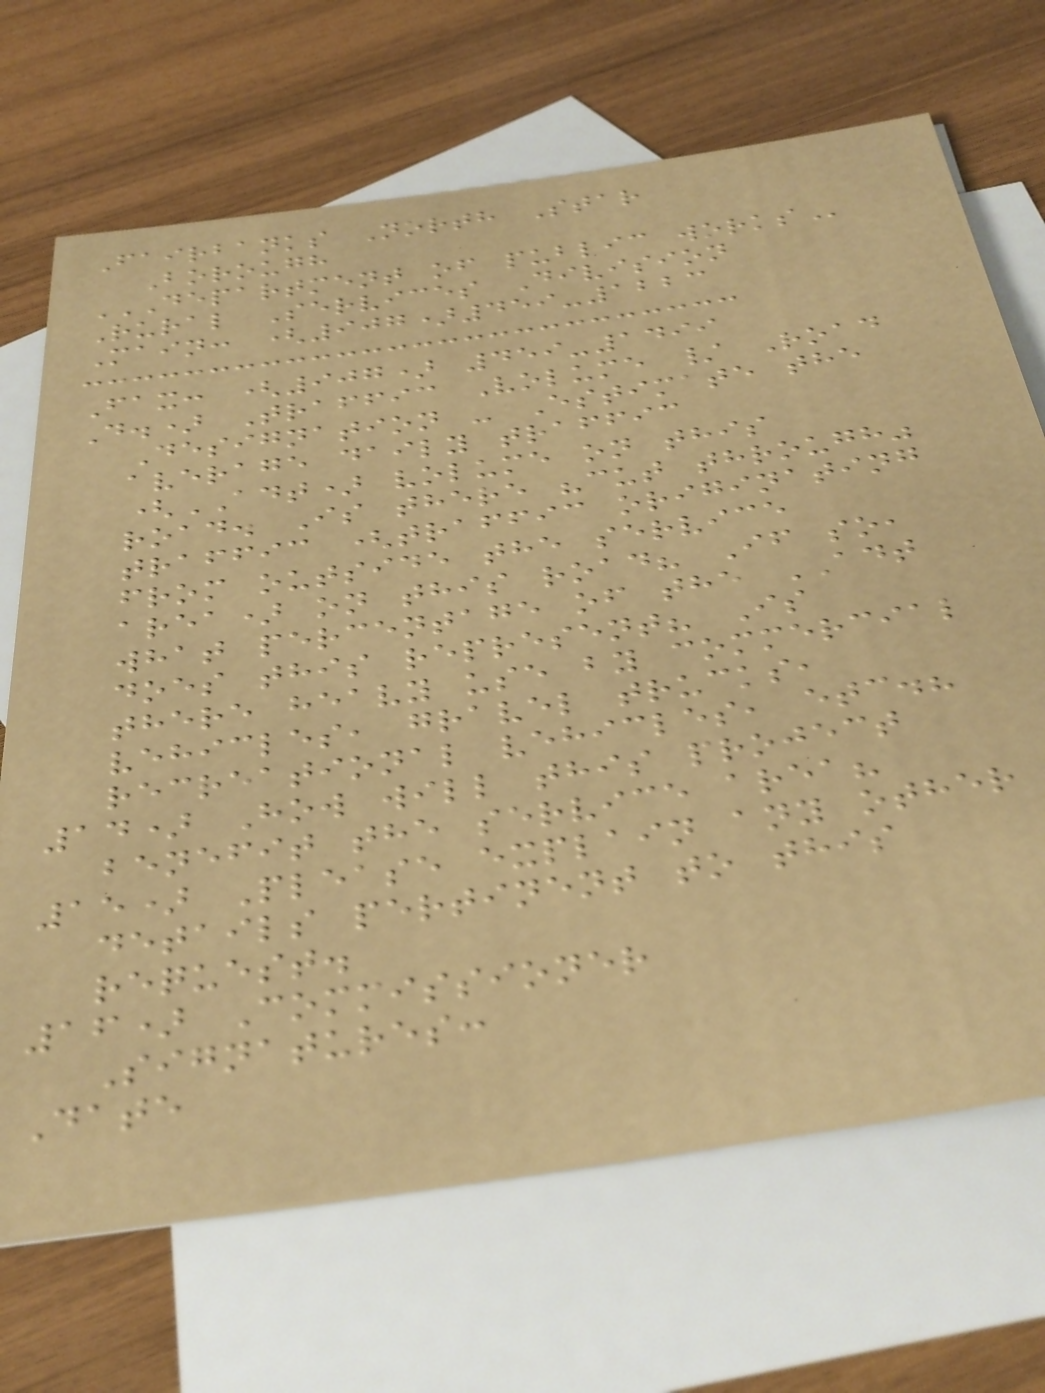Fairbanks North Star
Borough
DEPARTMENT OF PUBLIC WORKS
Rural Services Division
Main: (907)459-1223
Fax: (907) 459-1499
D.) Traffic Volume / Road
Designation - Estimate the
average daily traffic
(ADT) volume on this
road. Is there "cut through"
traffic (traffic originating
from outside the service
area) on this road? If so,
what percentage of the ADT
does this represent? Is
there heavy use by commercial
vehicles, gravel trucks,
recreational vehicles, etc.?
14) How will this project
benefit the service area?
15) Please explain any other
details pertinent to this
request.
16) Commissioner
Signatures:
Date
